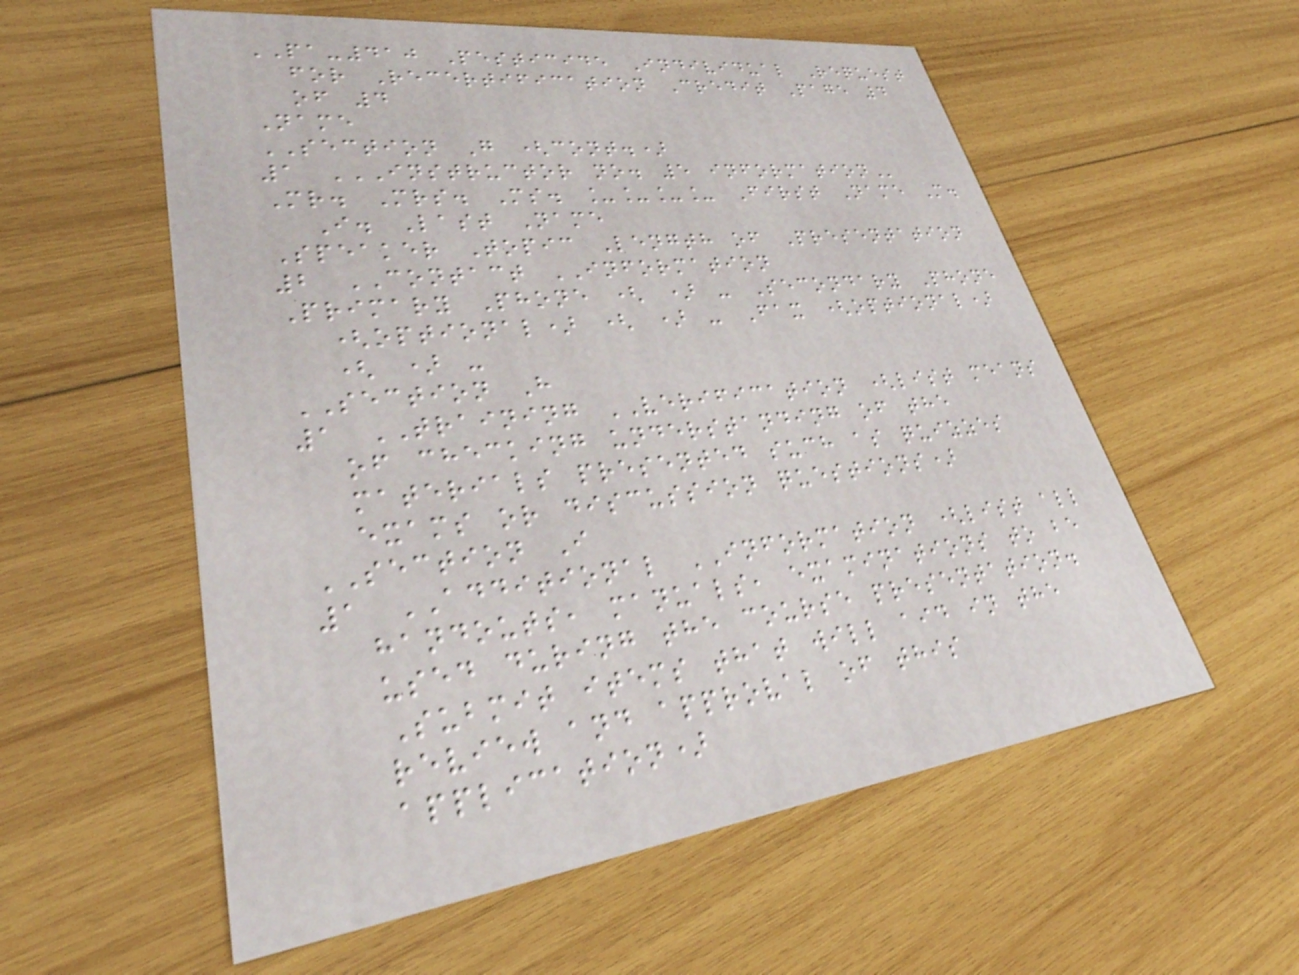PA-410 Pesticide Individual Request
for Recertification Credit Page 4
of 4
Name
SECTION G (cont.)
1 INSTRUCTOR NO. 5 INFORMATION
Mr. Mrs. Ms. ____ First Name M.
I. Last Name
Speaker Topic Length of Presentation
2 CONTACT INFORMATION
Primary Phone ( ) - Secondary Phone
(optional) ( ) - Fax (optional)
( ) -
SECTION H
1 TRAINING VERIFICATION (list means
of checking understanding of the
materials presented such as quizzes
exams or discussion questions)
SECTION I
1 ADDITIONAL INFORMATION (list all
handouts, manuals, examinations to be
used during the course presentation.
Submit items that will aid in the
review and approval of this
application)
